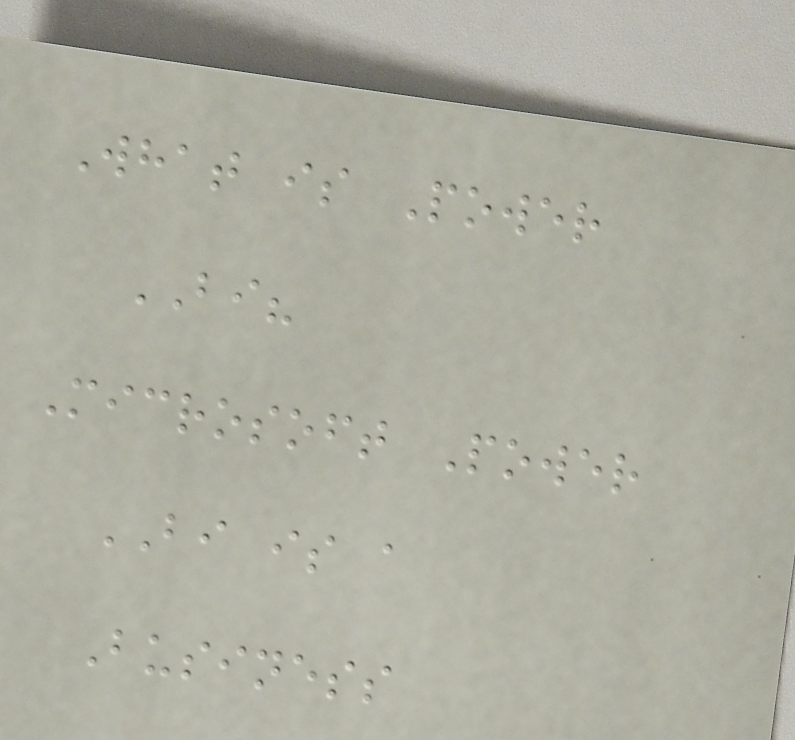What is Power
BI?
Microsoft Power
BI is a
Business
